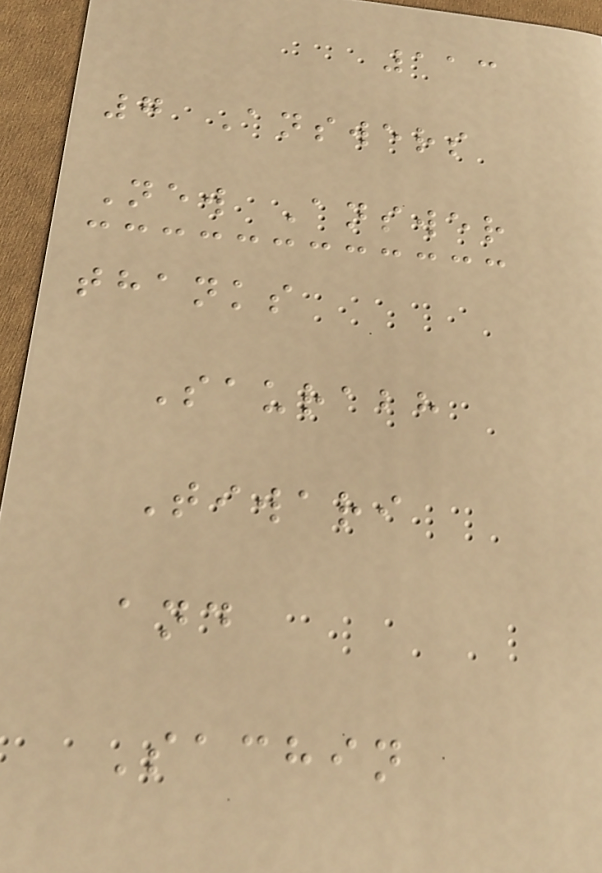113
7 Answers
New Answer
thanks
Saurabh
Tiwari
and
Sachin
